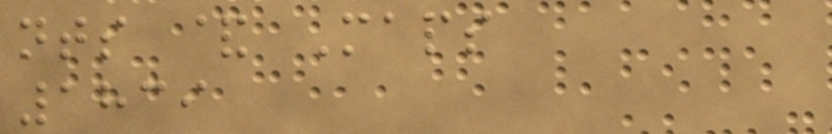nts & Maps
1839
